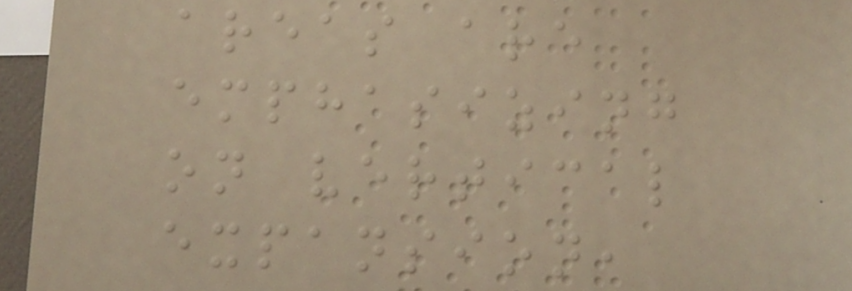areas are
emphasizing
on vertical
expansion,
